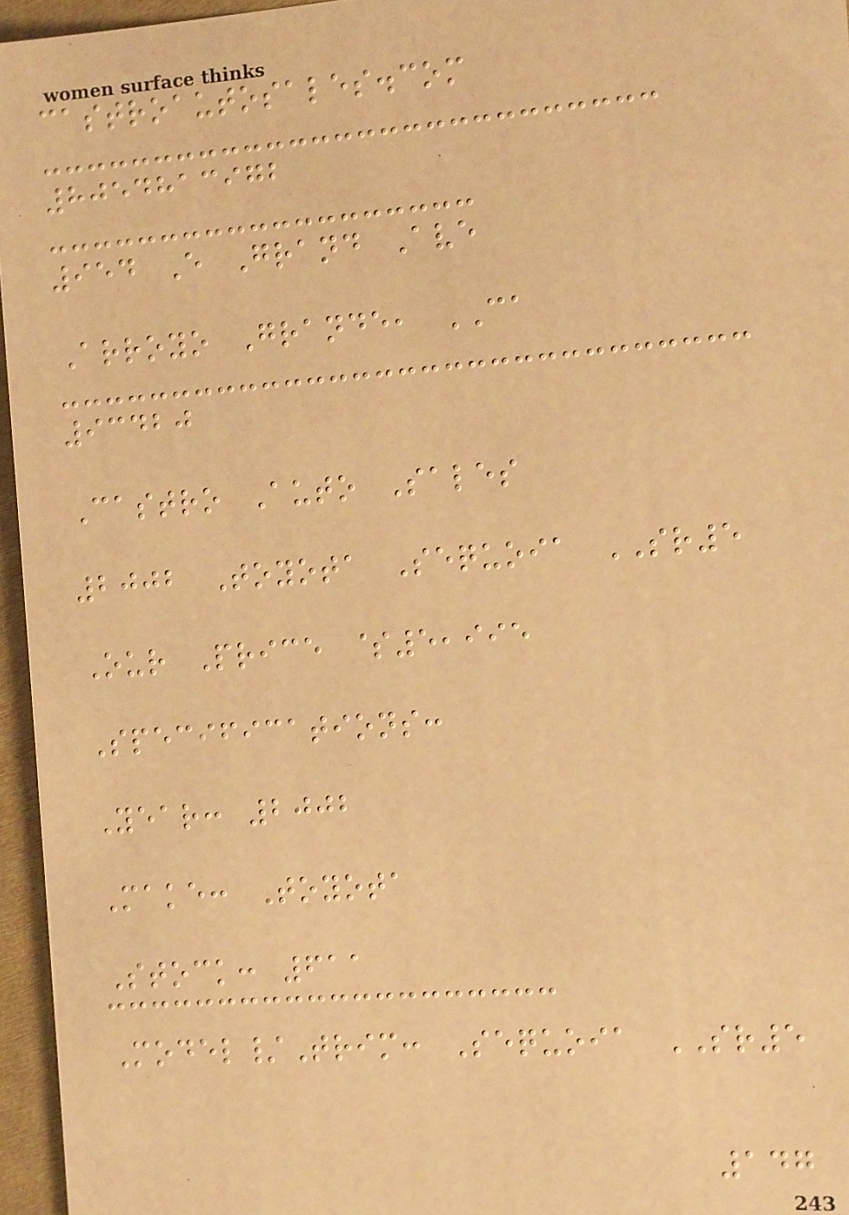castroautosales.com
8054813972
954 E Grand Ave
Arroyo Grande, CA
93420
Castro Auto Sales
2002 Toyota Sequoia SR5
Our Price $5,995
Specifications:
Year: 2002
Make: Toyota
Stock: 611
Model/Trim: Sequoia SR5
147
